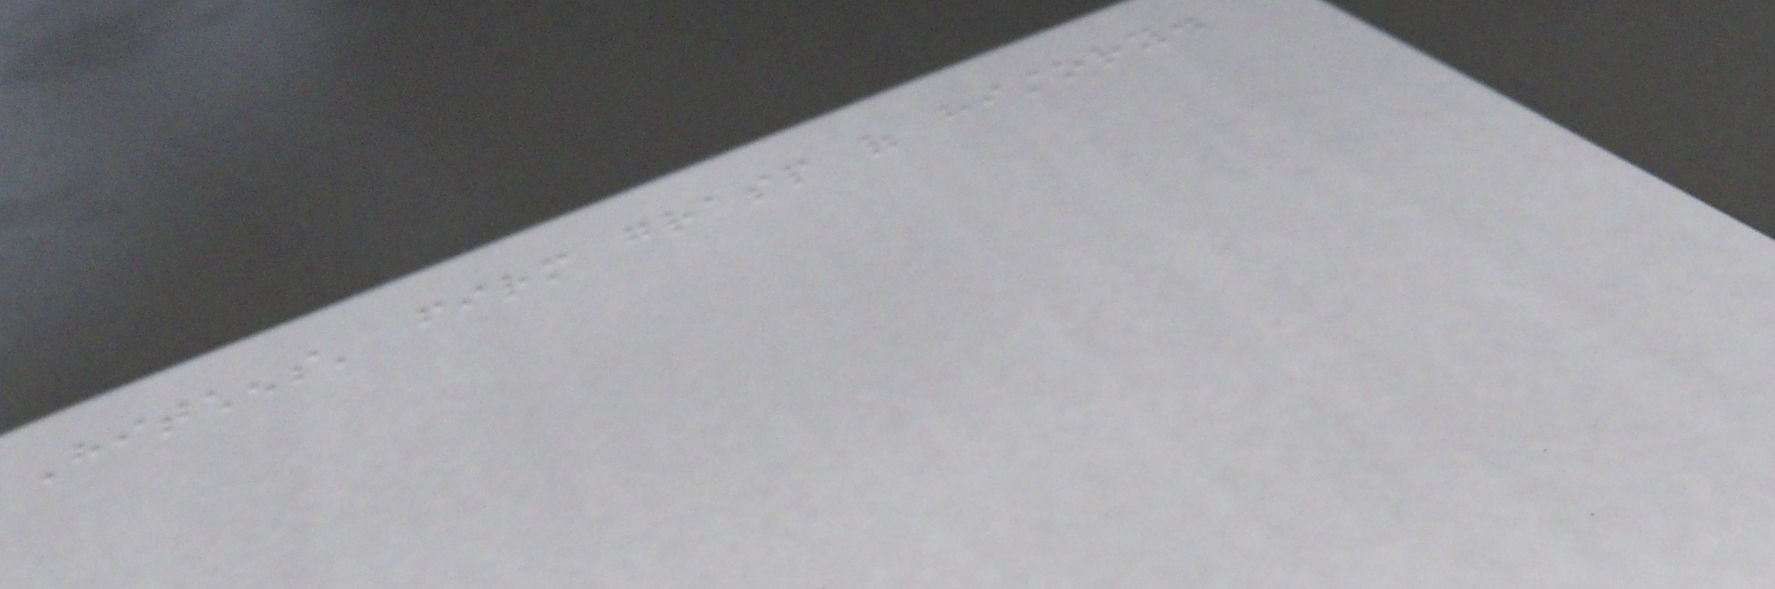Hitchens' firm grasp of history.
